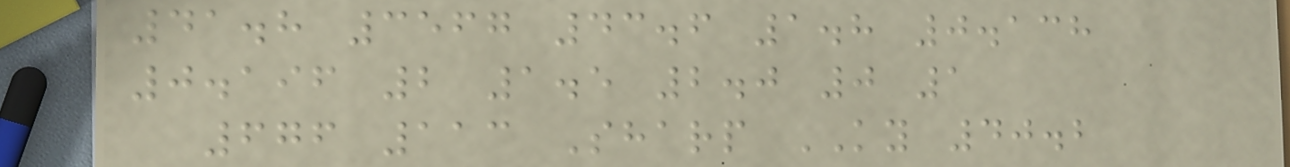41.8 3567 43.6 1.8 0.138
0.196 2 1.5 2.0 0 1
676 113 Sharp KY 40.2
